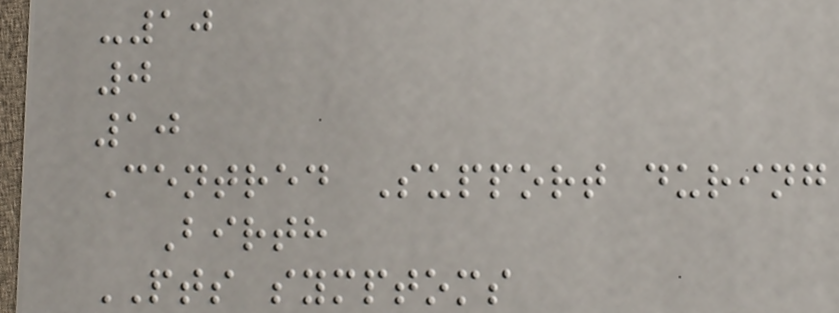-10
0
10
Centred Support during
Birth
PTS symptoms
